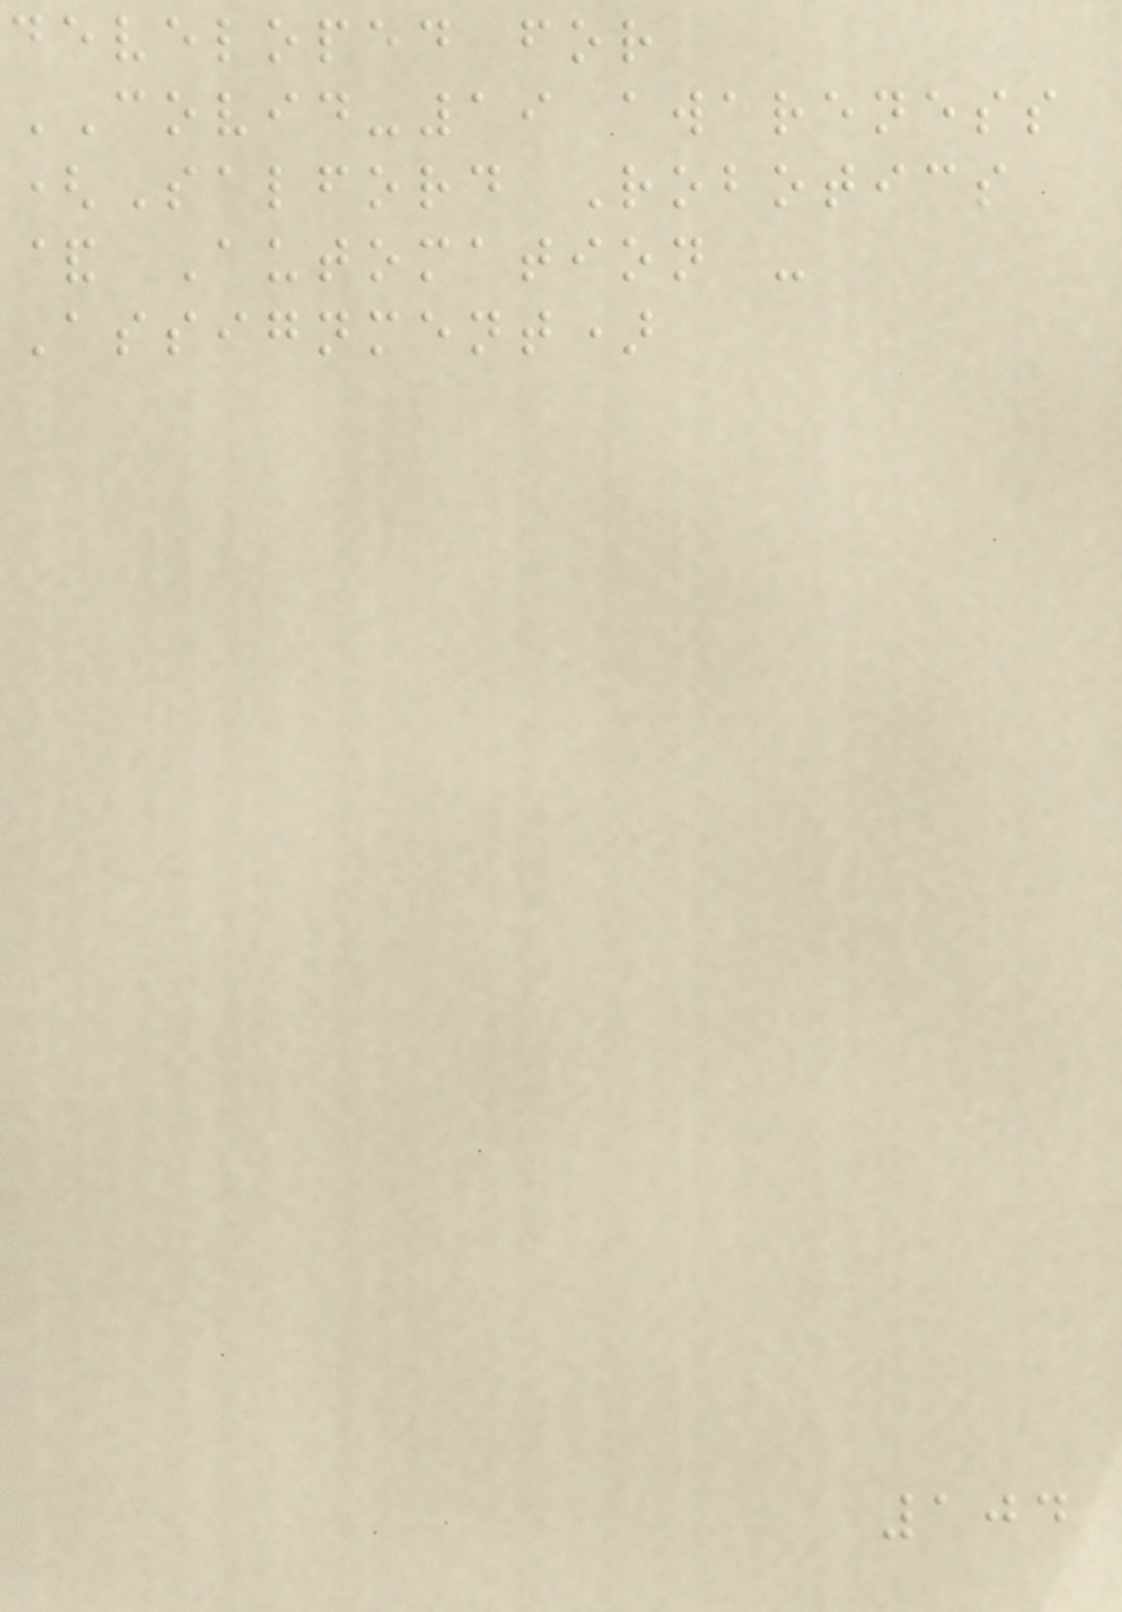developed for
COVID-19 awareness
(Salford Robotics
& Automation -
Assignment)
104
